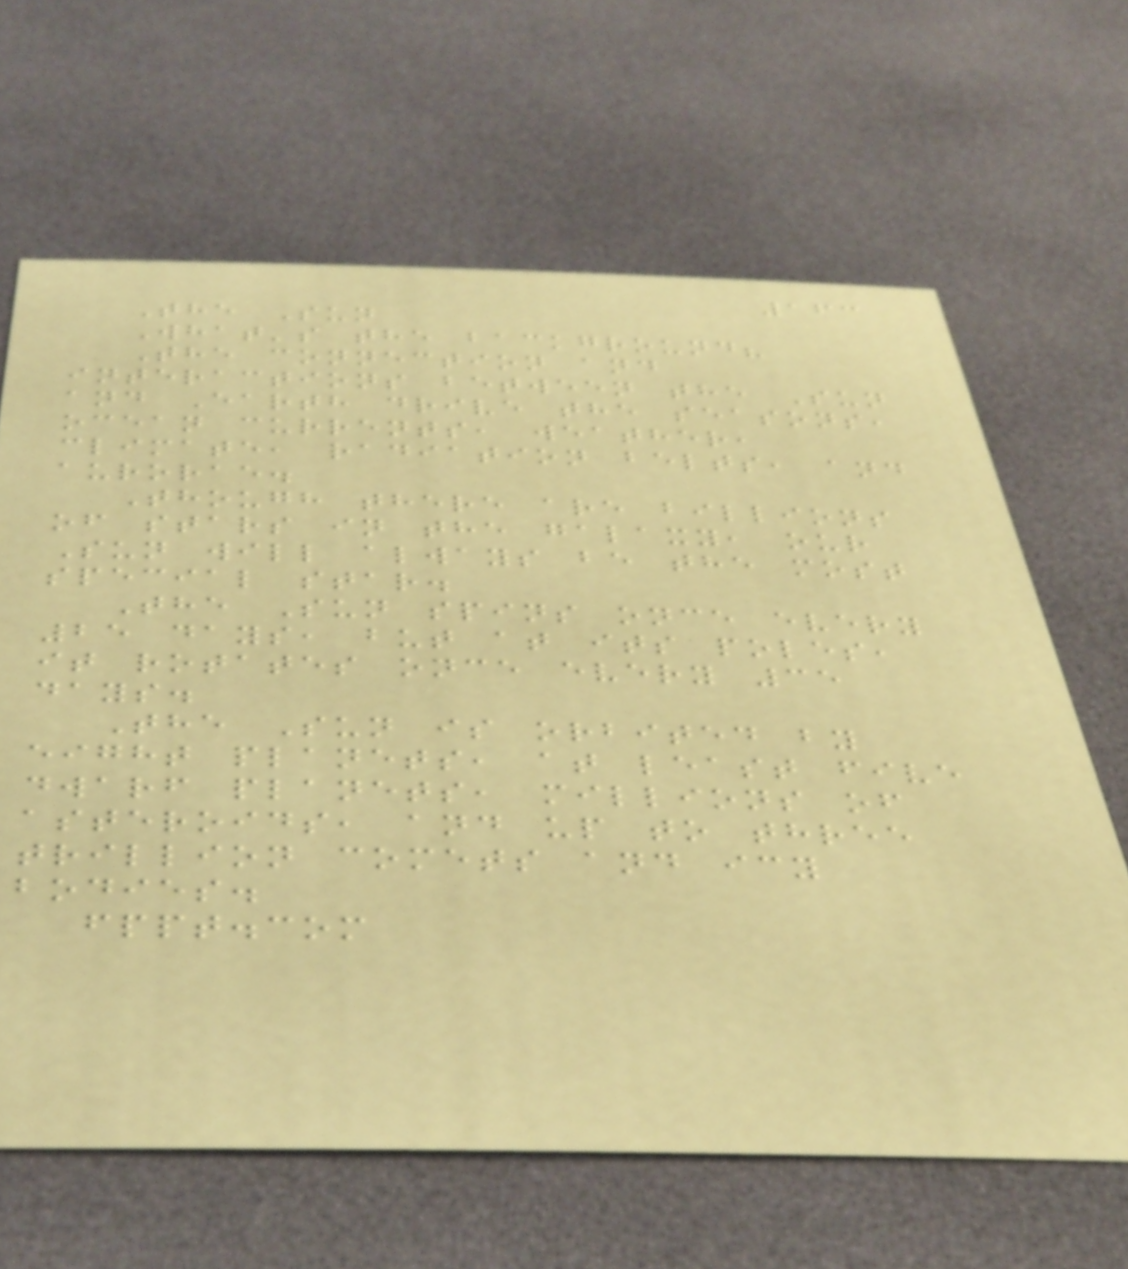163
The Sun
What's the background?
The connection and
interactions between the Sun
and Earth drive the seasons,
ocean currents, weather,
climate, radiation belts, and
aurorae.
Though there are billions
of stars in the galaxy, our
Sun will always be the most
special star.
The Sun spins once every
25 days, but at its poles,
it rotates once every 35
days.
The Sun is orbited by
eight planets, at least five
dwarf planets, millions of
asteroids, and up to three
trillion comets and icy
bodies.
fppt.com
